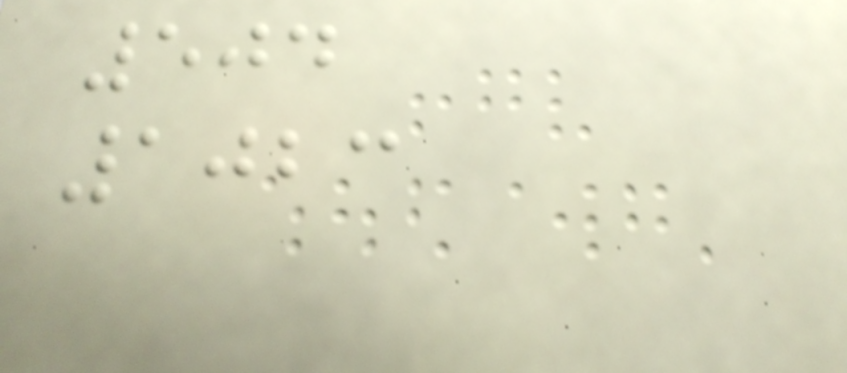504
1023
